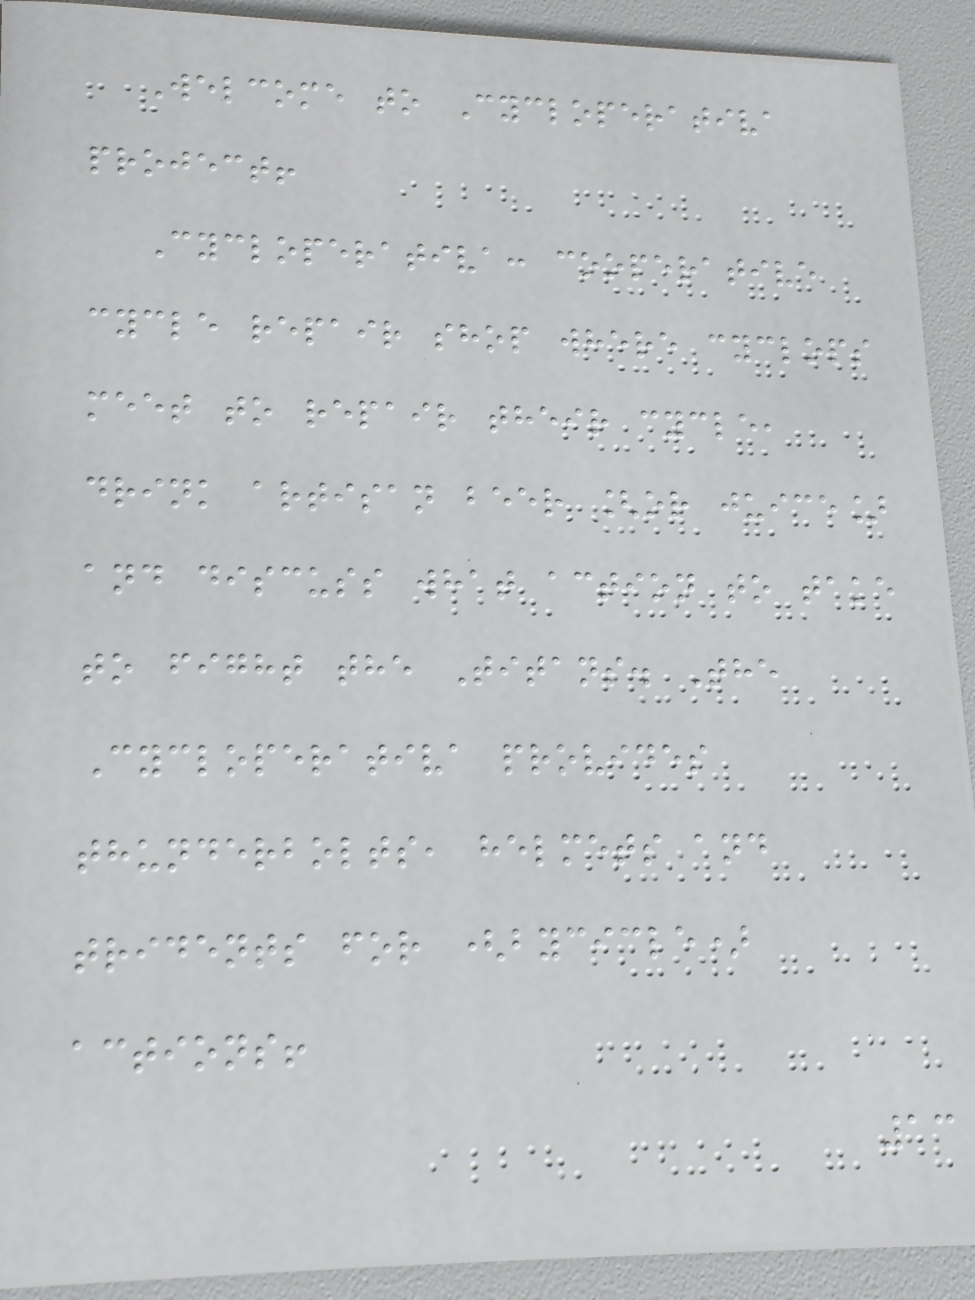Welcome to Cycloperativa
project!
Cycloperativa: cooperative
cycle repair shop where cyclops
meet to repair their cycle,
drink artisan beer [or juice]
and discuss what action to take
to fight the Titans. The
Cycloperativa provides
thunderbolts, helmets and
tridents for (bycicle)
actions!
13
